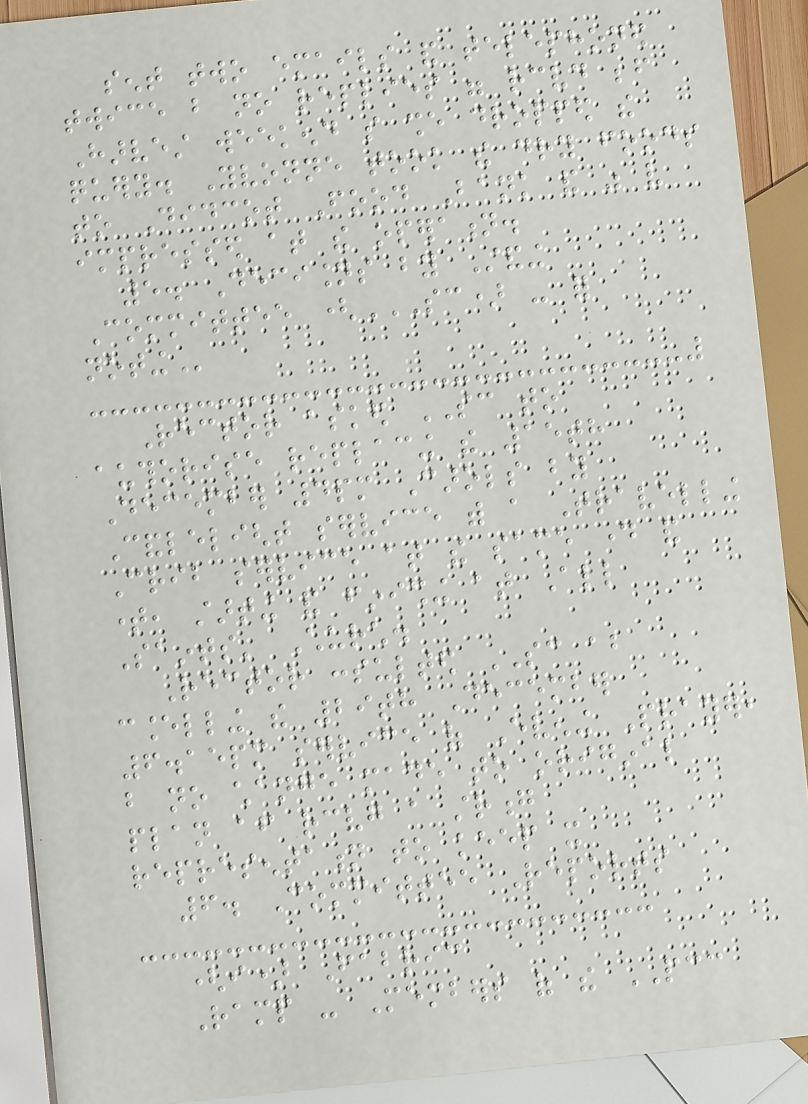sent two emails and telephoned
twice but no replies were received before
Harvest weekend so she dropped the
query. Yvonne took the dry foods
to Didcot Food Bank and was very
impressed at the operation.
5. Decisions by Standing
Committee (SC) - FOR
NOTING
Rector asked SC to
authorise replacing the 15th
December 4pm Carols by
Candlelight service with a Travelling
Crib service at the same day and
time, starting and finishing at All
Saints' Church.
Rector consulted SC about
cancelling the 29th December
6.15pm service of Evening Prayer,
but no change made to original
plan after receiving a strong
representation to keep it
6. Committee Reports
(i) Fabric
Ramp - Members of the PCC
